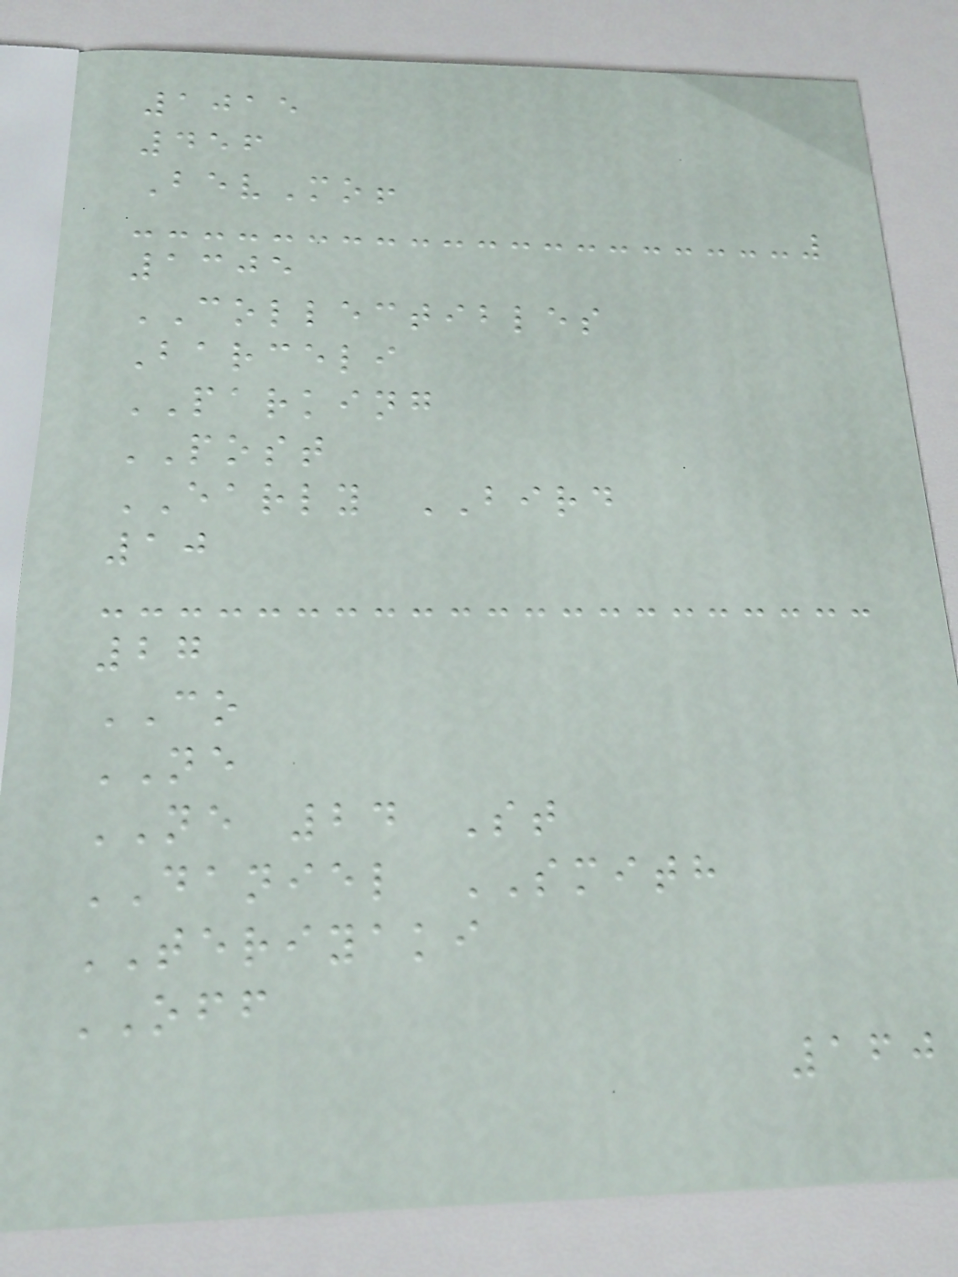1015
456
BevMo!
1305
COLLECTIBLES
Barceli
PARKING
POST
EARLY BIRD
10
27
CO
NE
NE 24 St
DANIEL SMITH
TERIYAKI
OFF
160
